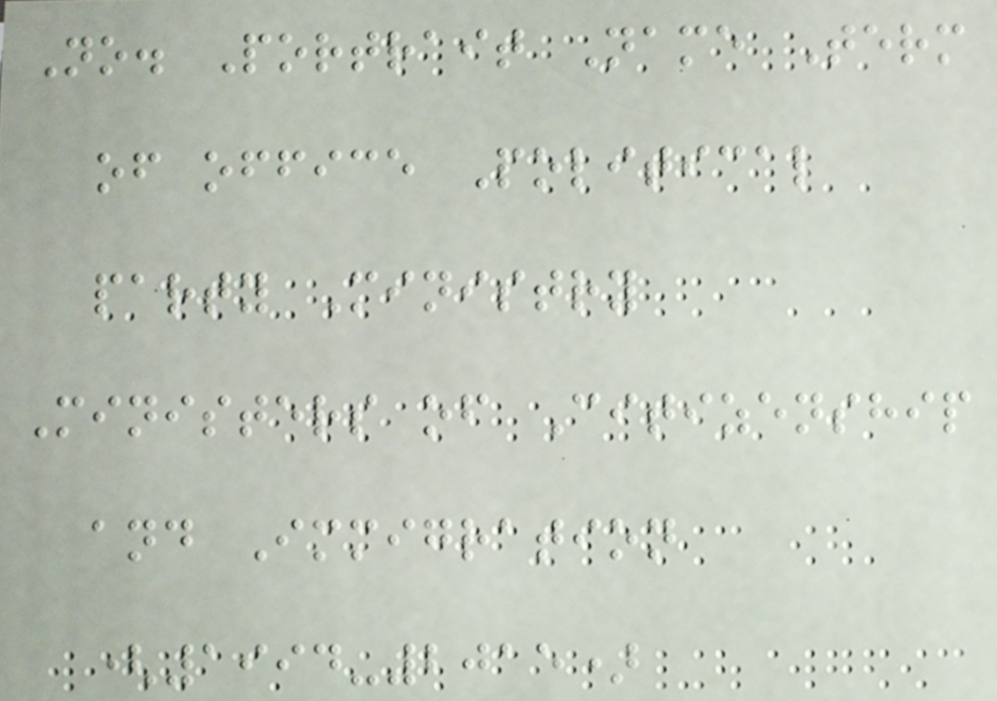No. Portrait Name Term
of office Political
party Ministry
Ministers of Citizenship
and Immigration
(1994-2015)
